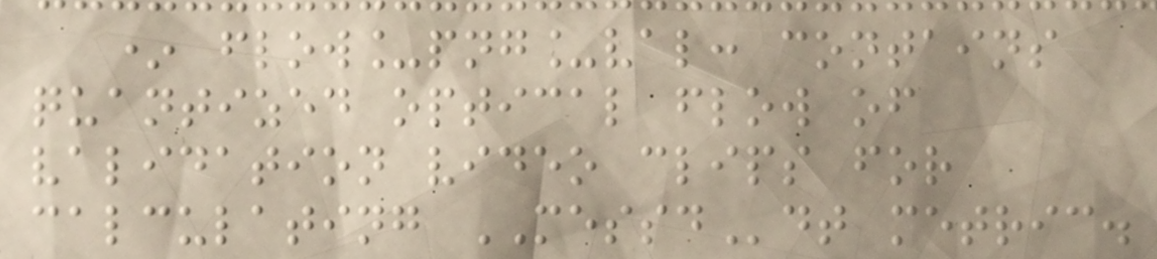* flow_png_val: contains
quantized optical flow of
validation video clips for
calculating MESSDdt metric.
